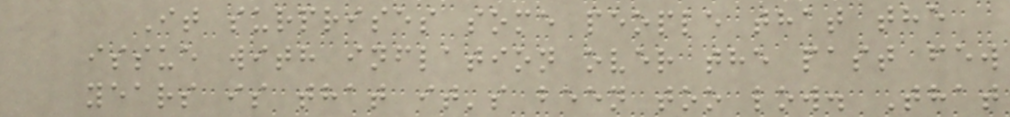It surprises some people that the
issue with inflation over the past few
years is that it's been too low. That
